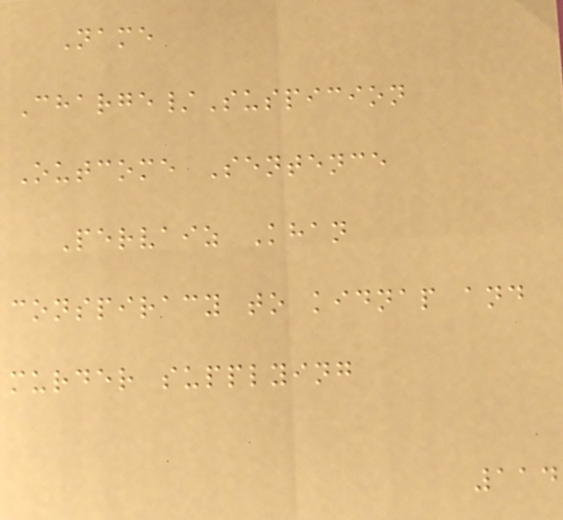Name
Charge/Suspicion
Outcome Sentence
Pervaiz Khan
conspiracy to kidnap and
murder supplying
114
